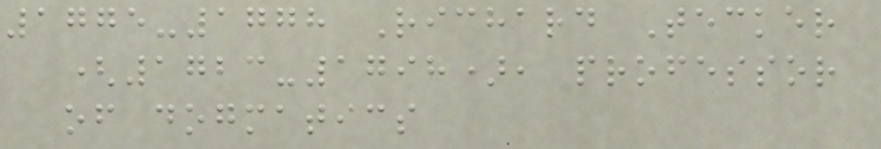1775-1778 Richard Tecker
(1723-1798), professor
of dogmatics
